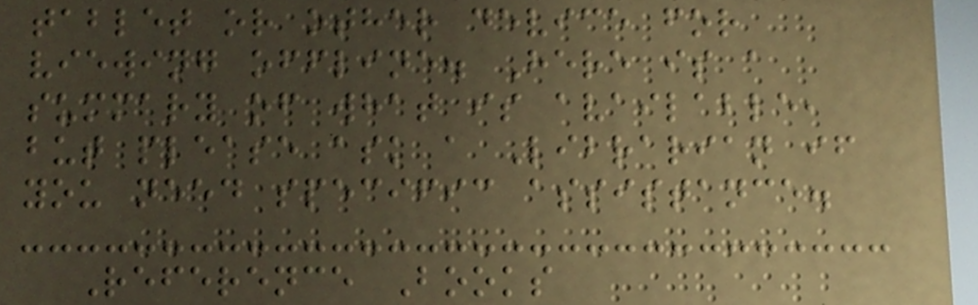tablet or other device for
viewing offline. Here is a
summary of what is available,
but please ask a Librarian if
you need specific assistance.
Reference Books
